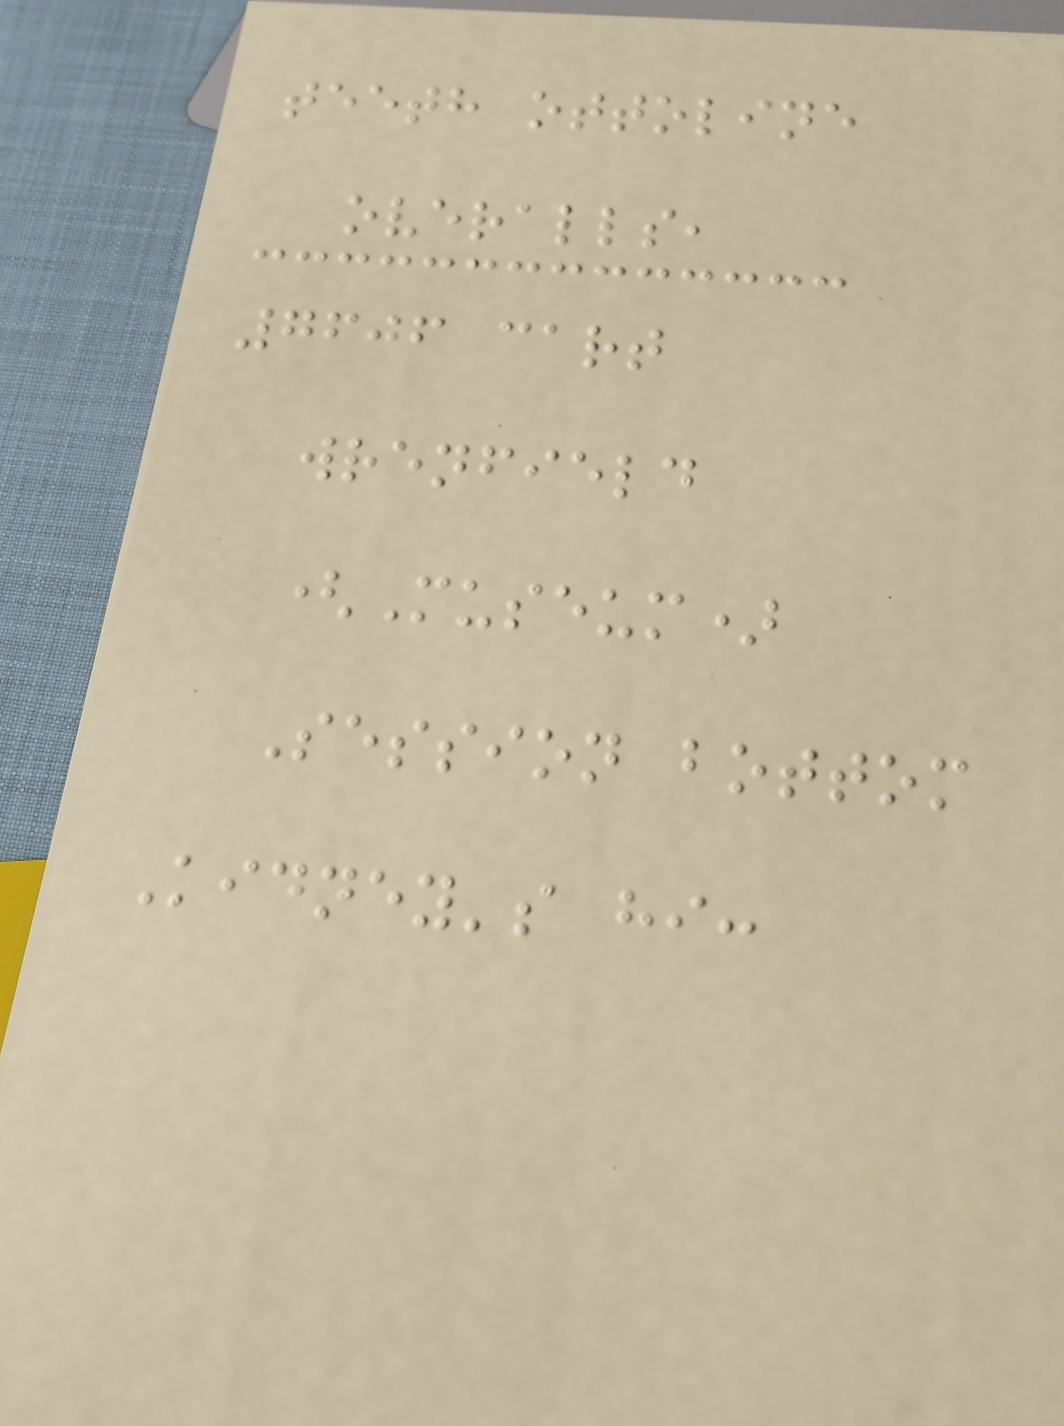teeth ottoline
overalls,
7606 cart
wrenfield
(Museum)
Session bottom
Kidney's hi:
